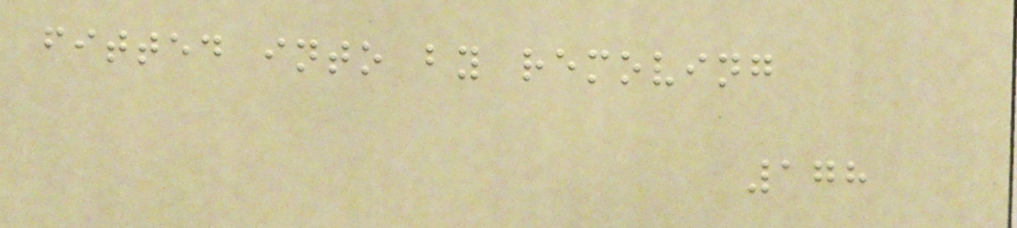fitted into by removing
178
